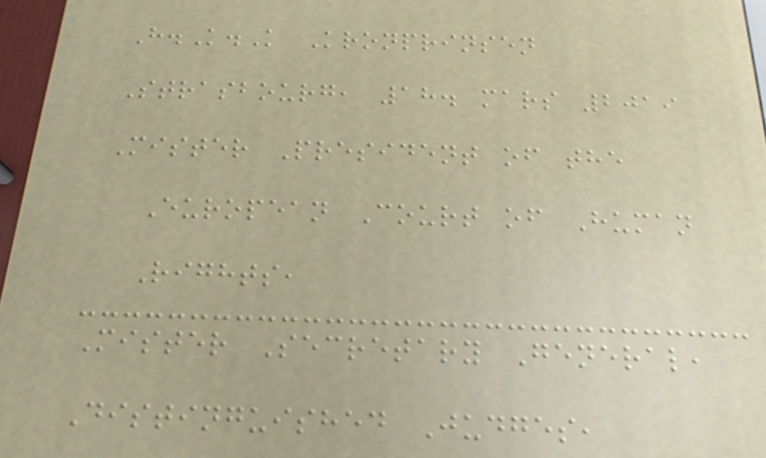H.K.K Kronprinsen
Strasbourg, 18. mars 2019
Mister President of the
European Court of Human
Rights,
Mister Secretary General,
Distinguished Judges,
